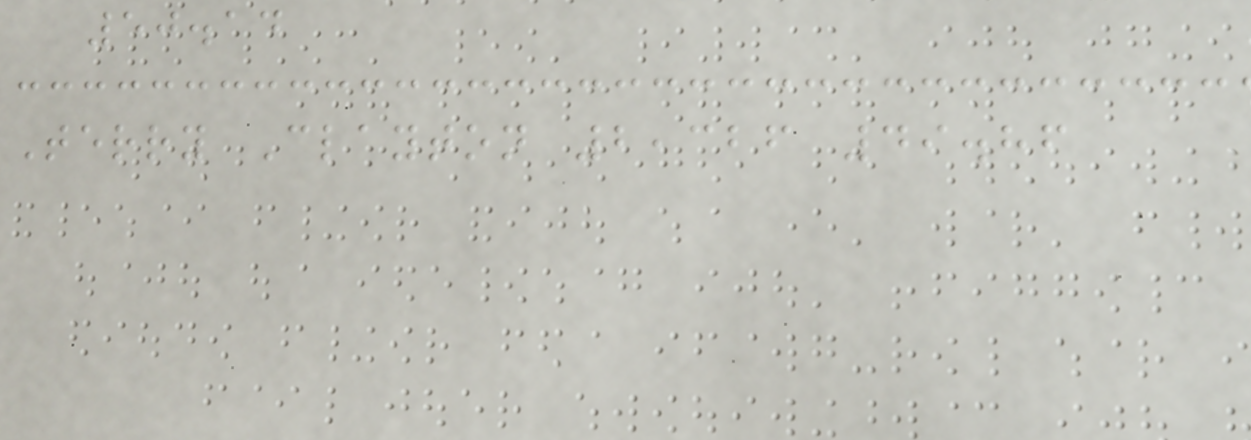50.14
Terry Clayton 2,326 49.86
